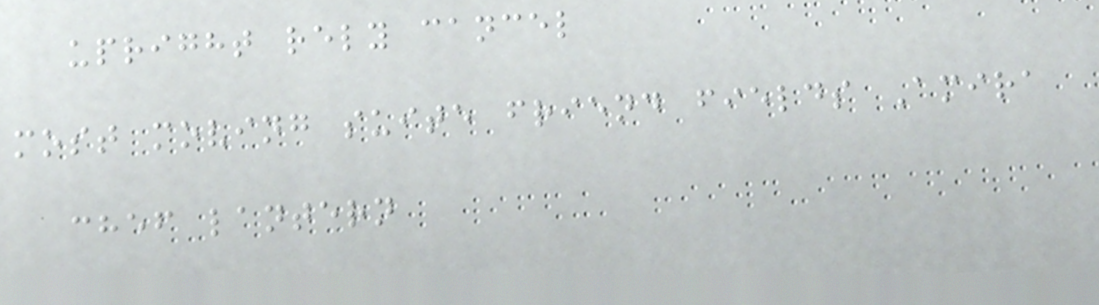upright rely cancel
most moving suite friend fields Amira
chef lantern
